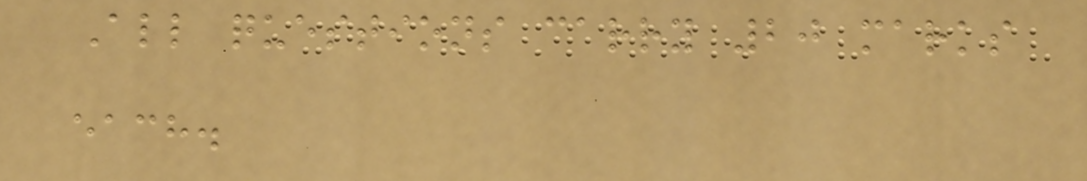All questions carry 20 marks
each.
